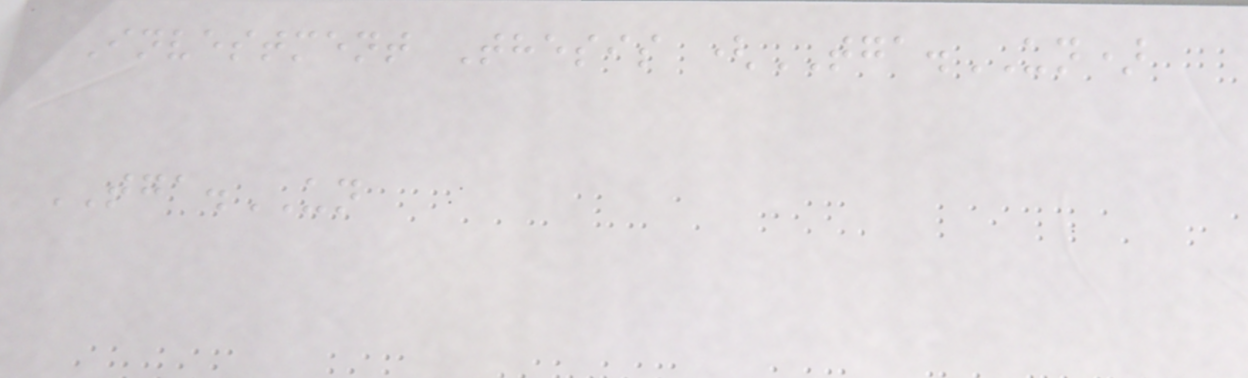Investment Thesis (TGA.UN)
TGA.UN
